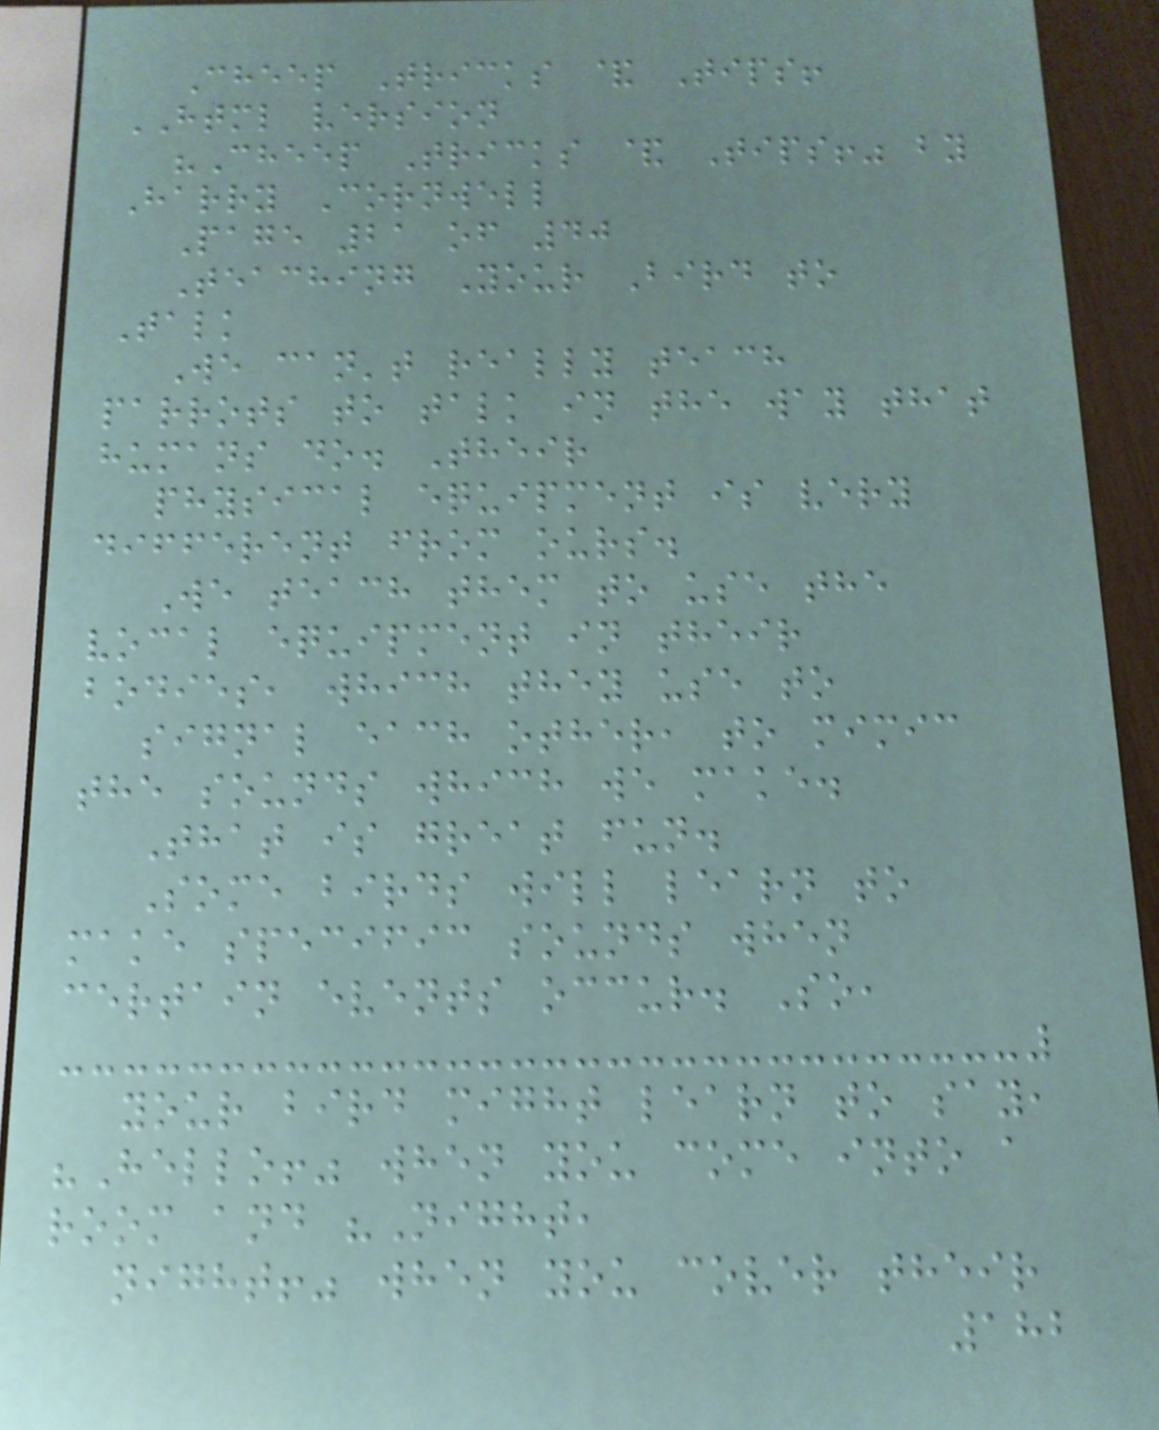Cheep Tricks & Tips!
HTML version
"Cheep Tricks & Tips!" by
Harry Cornwell
Page 21 of 40
Teaching Your Bird to
Talk
We can't really teach
parrots to talk in the way that
humans do. Their
physical equipment is very
different from ours.
We teach them to use the
vocal equipment in their
bodies, which they use to
signal each other, to mimic
the sounds which we make.
That is great fun.
Some birds will learn to
make specific sounds when
certain events occur. So,
your bird might learn to say,
"Hello!" when you come into a
room and "Night,
night!" when you cover their
182
